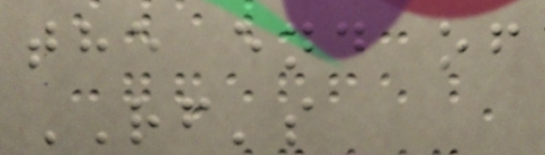the end of
RF's
